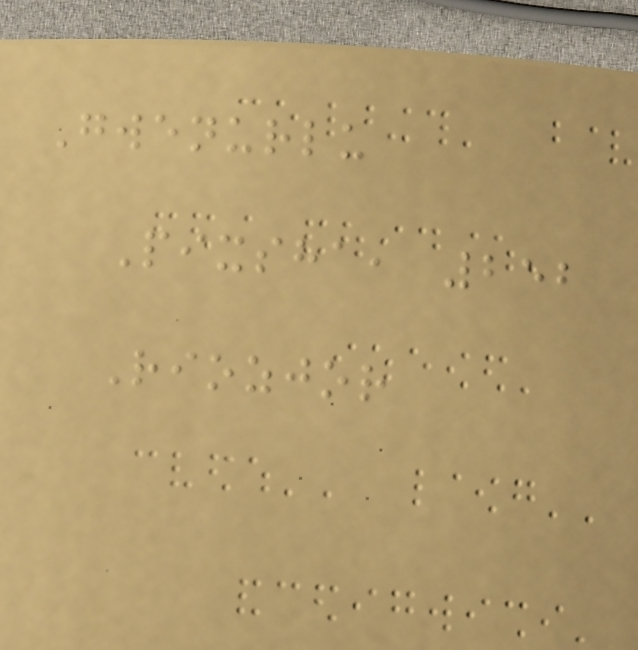Gwenurlu
Pixsha, 252
Riozjor
